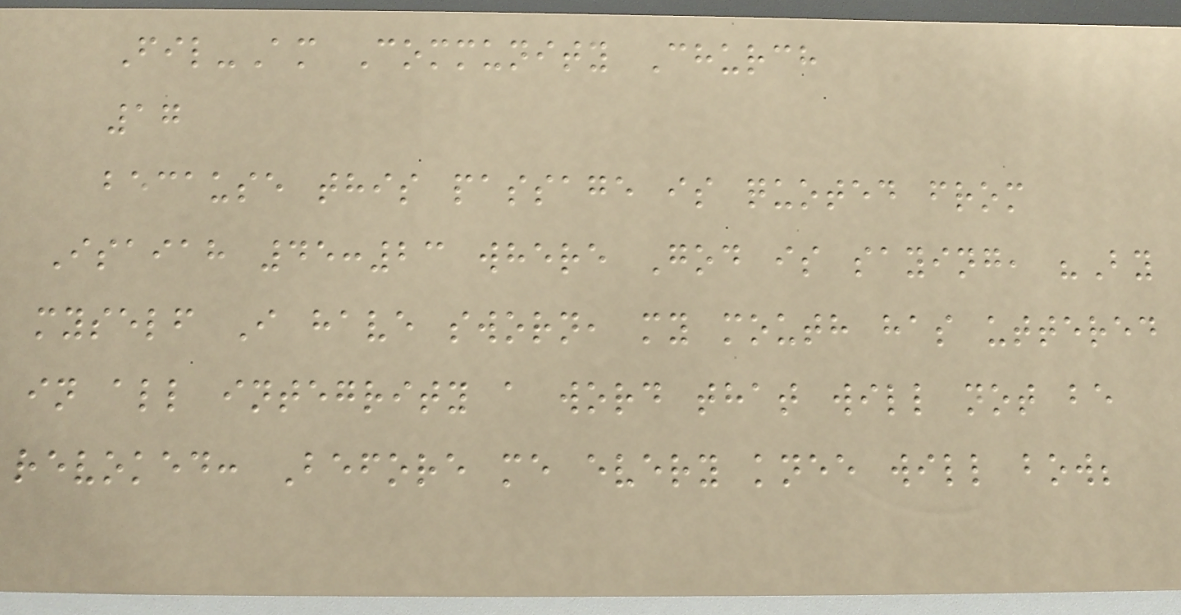Fil-Am Community Church
17
because this passage is quoted from
Isaiah 45:23 where God is saying, "By
myself I have sworn, my mouth has uttered
in all integrity a word that will not be
revoked: Before me every knee will bow;
